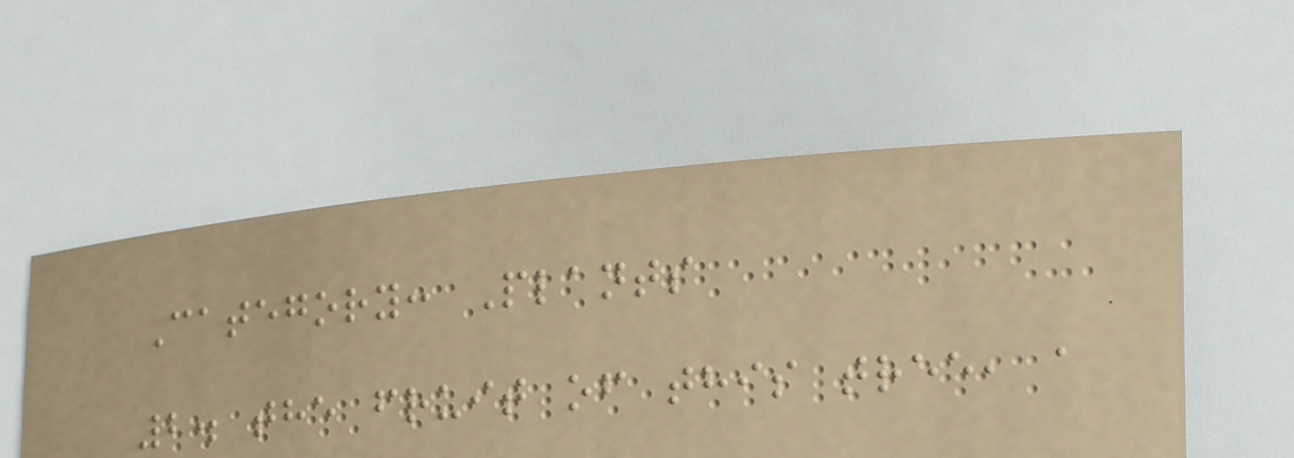Category: Plants
2. the fruit of this tree, a
